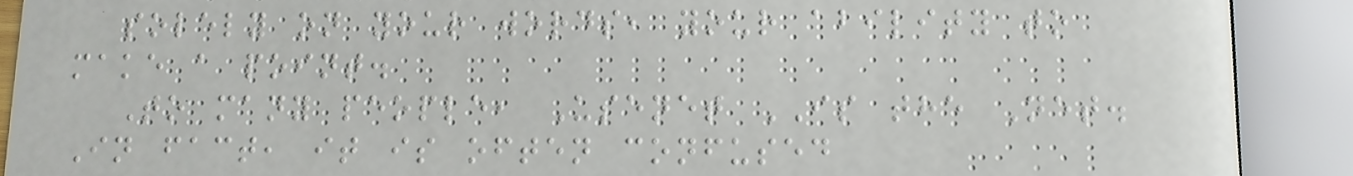solely on your words, your ability to
make a point.
To many people, Usenet IS the Net.
In fact, it is often confused
